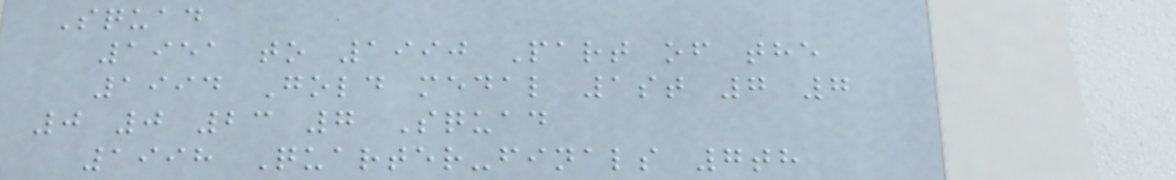Squad
1951 to 1990 Part of the
1994 Gold medal 1st 7 7
0 0 23 7 Squad
1998 Quarter-finals 7th
